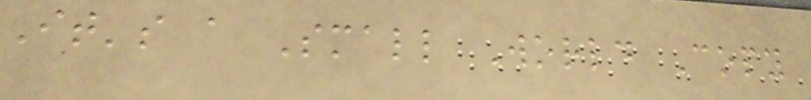It's a Small World Copy
